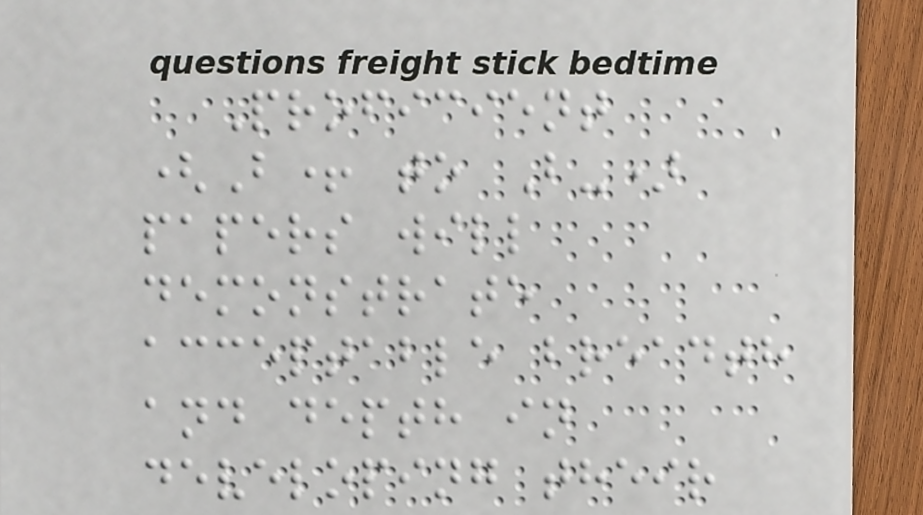Proficient
(B+ to B-)
papers will
demonstrate
acceptable breadth
and depth in
developing their
